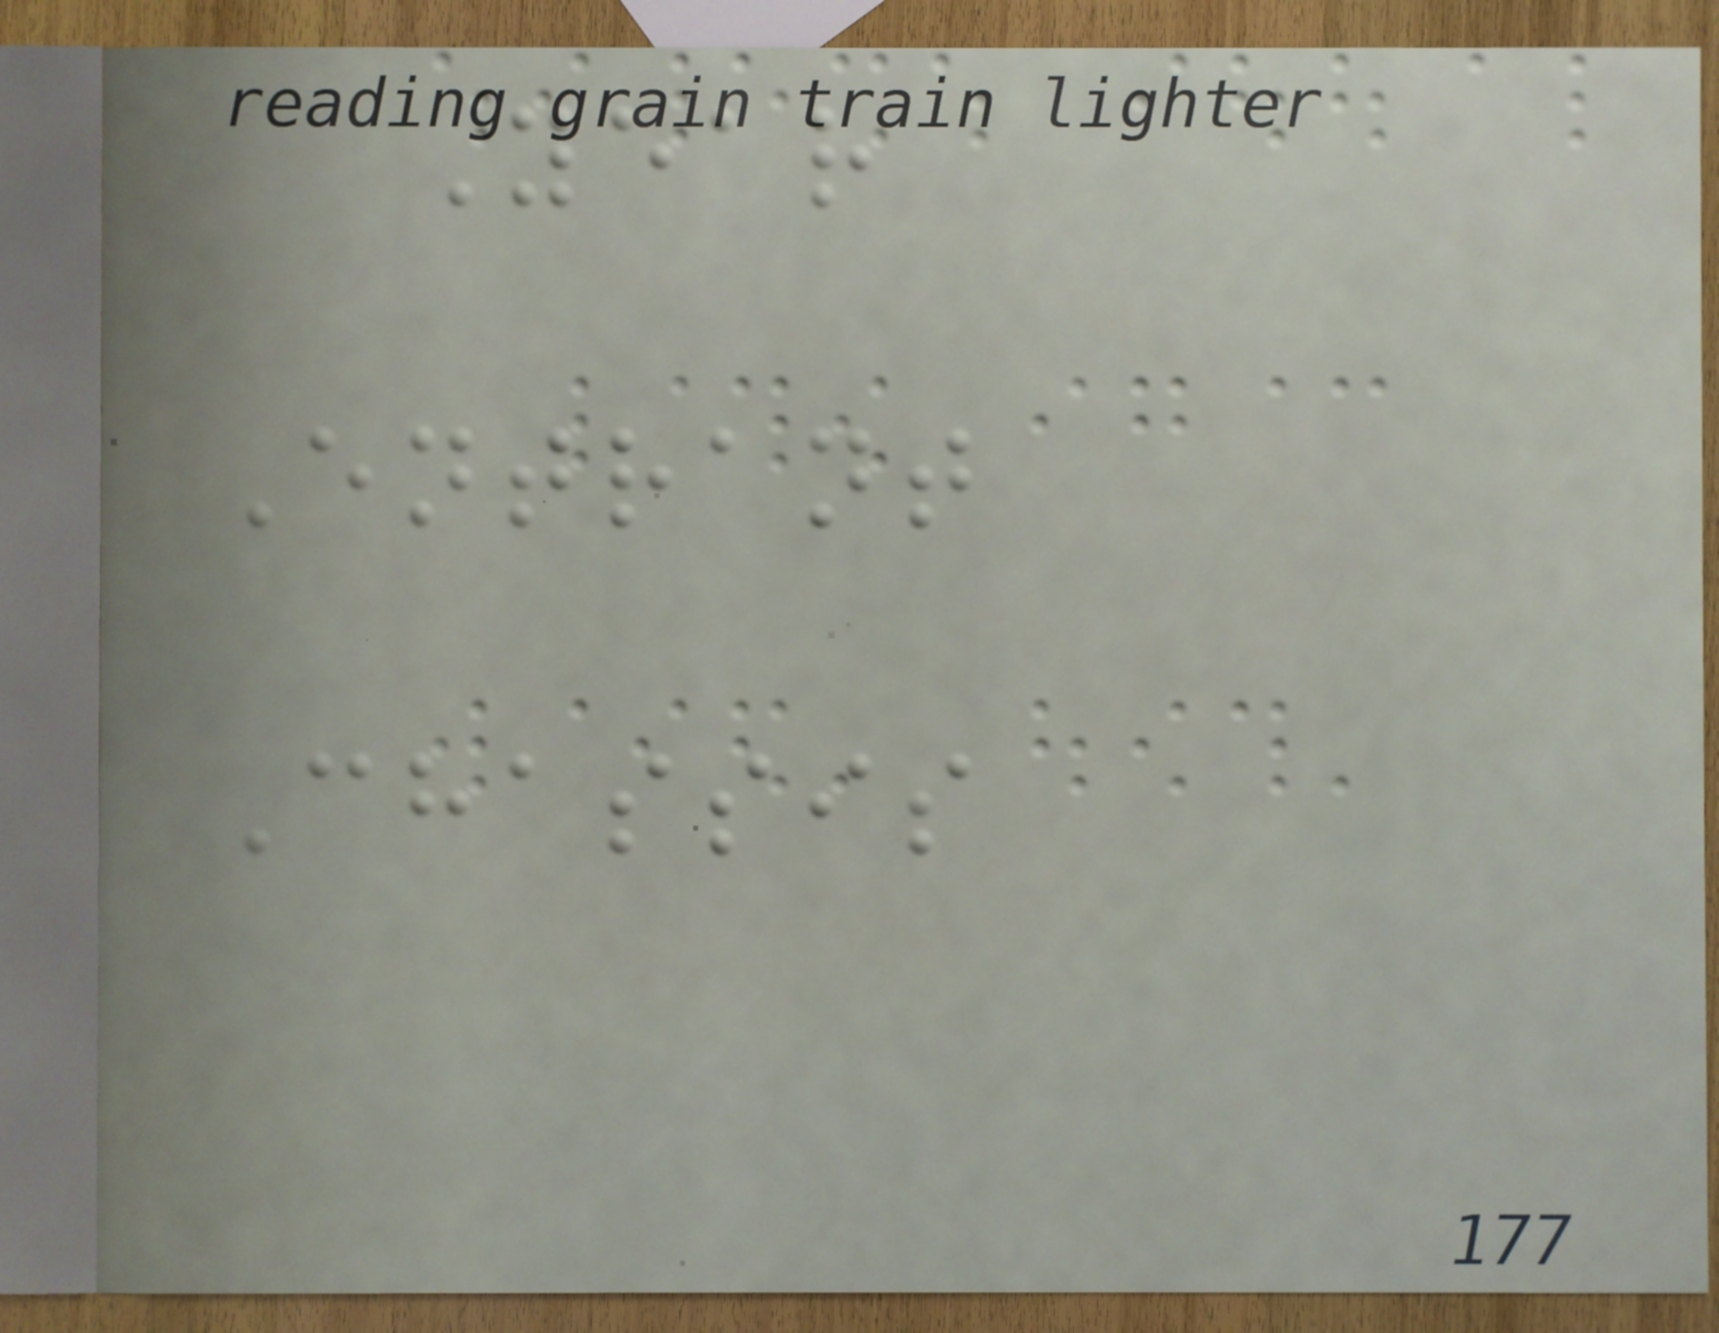Year
Entrant
Chassis
